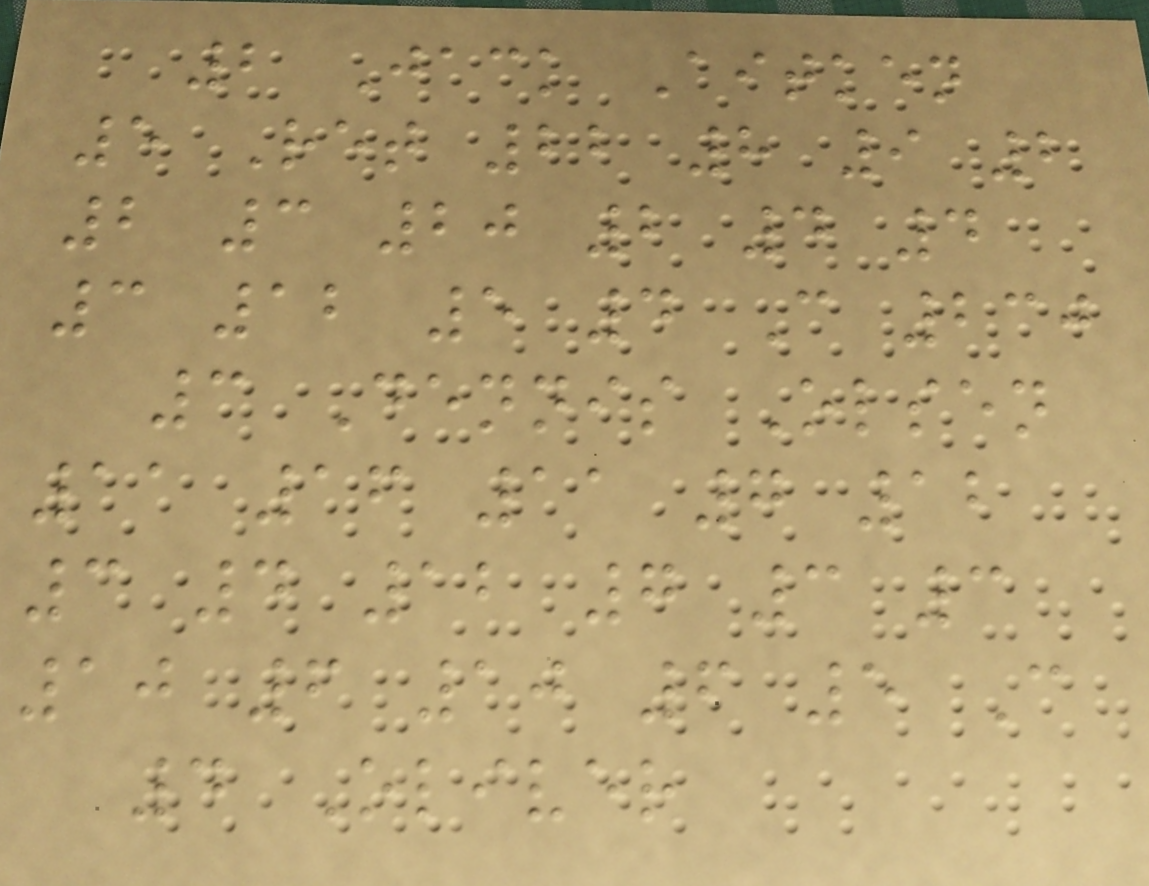2 Jack Aitken
5 Ret 22 8 9 2
2 3 20 2 4 4
3 12 5 4 C 230
3 Dennis Olsen
11 16 11 7 12
3 4 12 7 3 3
10 6 10 6 5 C
4 Oliver
